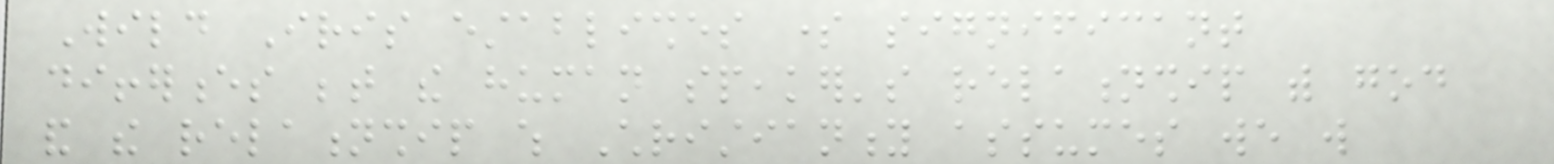Wild Iris establishes some significant
differences between the human speaker's relationship with god
and the relationship which Christianity assumes we will
